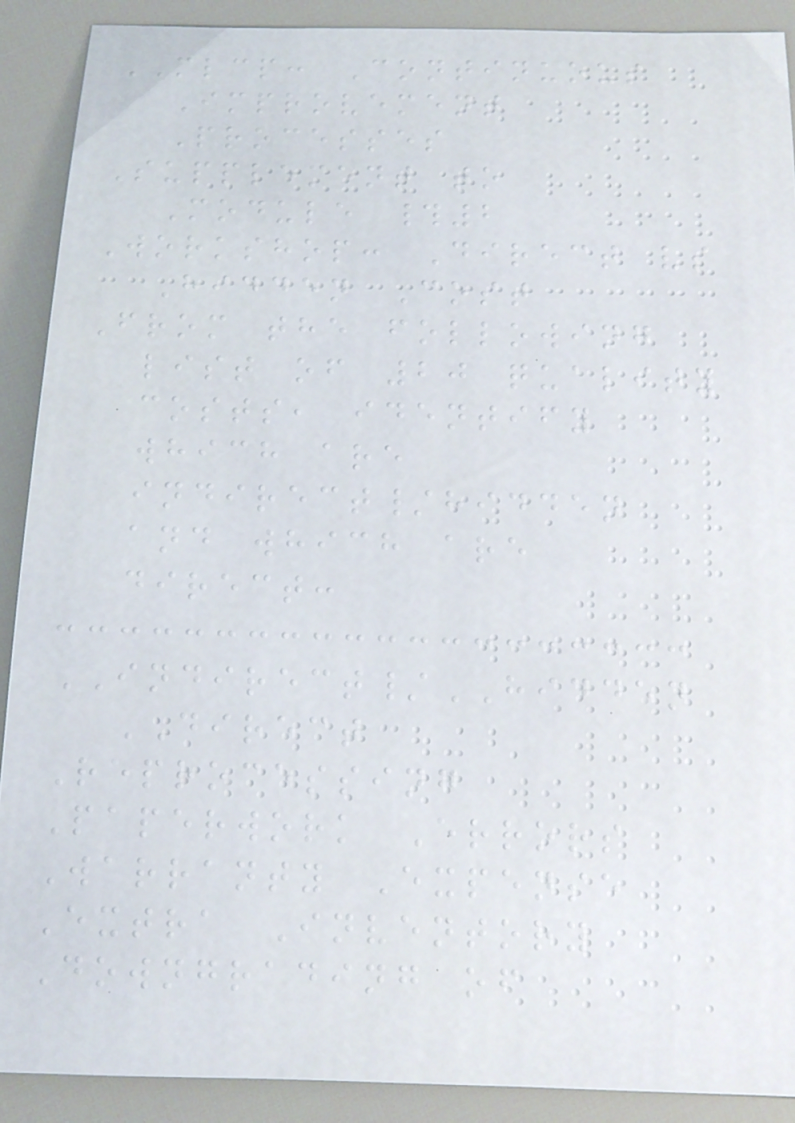MLCP: Continuous
Improvement
Processes
Supplement to
Module #2
Workshop: Direct vs
Hidden Cost
From the following
list of 20 quality
costs, identify
which are
indirect/hidden
and which are
direct:
INDIRECT/HIDDEN
DIRECT
Reprocessing
Paperwork Errors
Warranty Expense
Extra Inventory
Downgrading of
